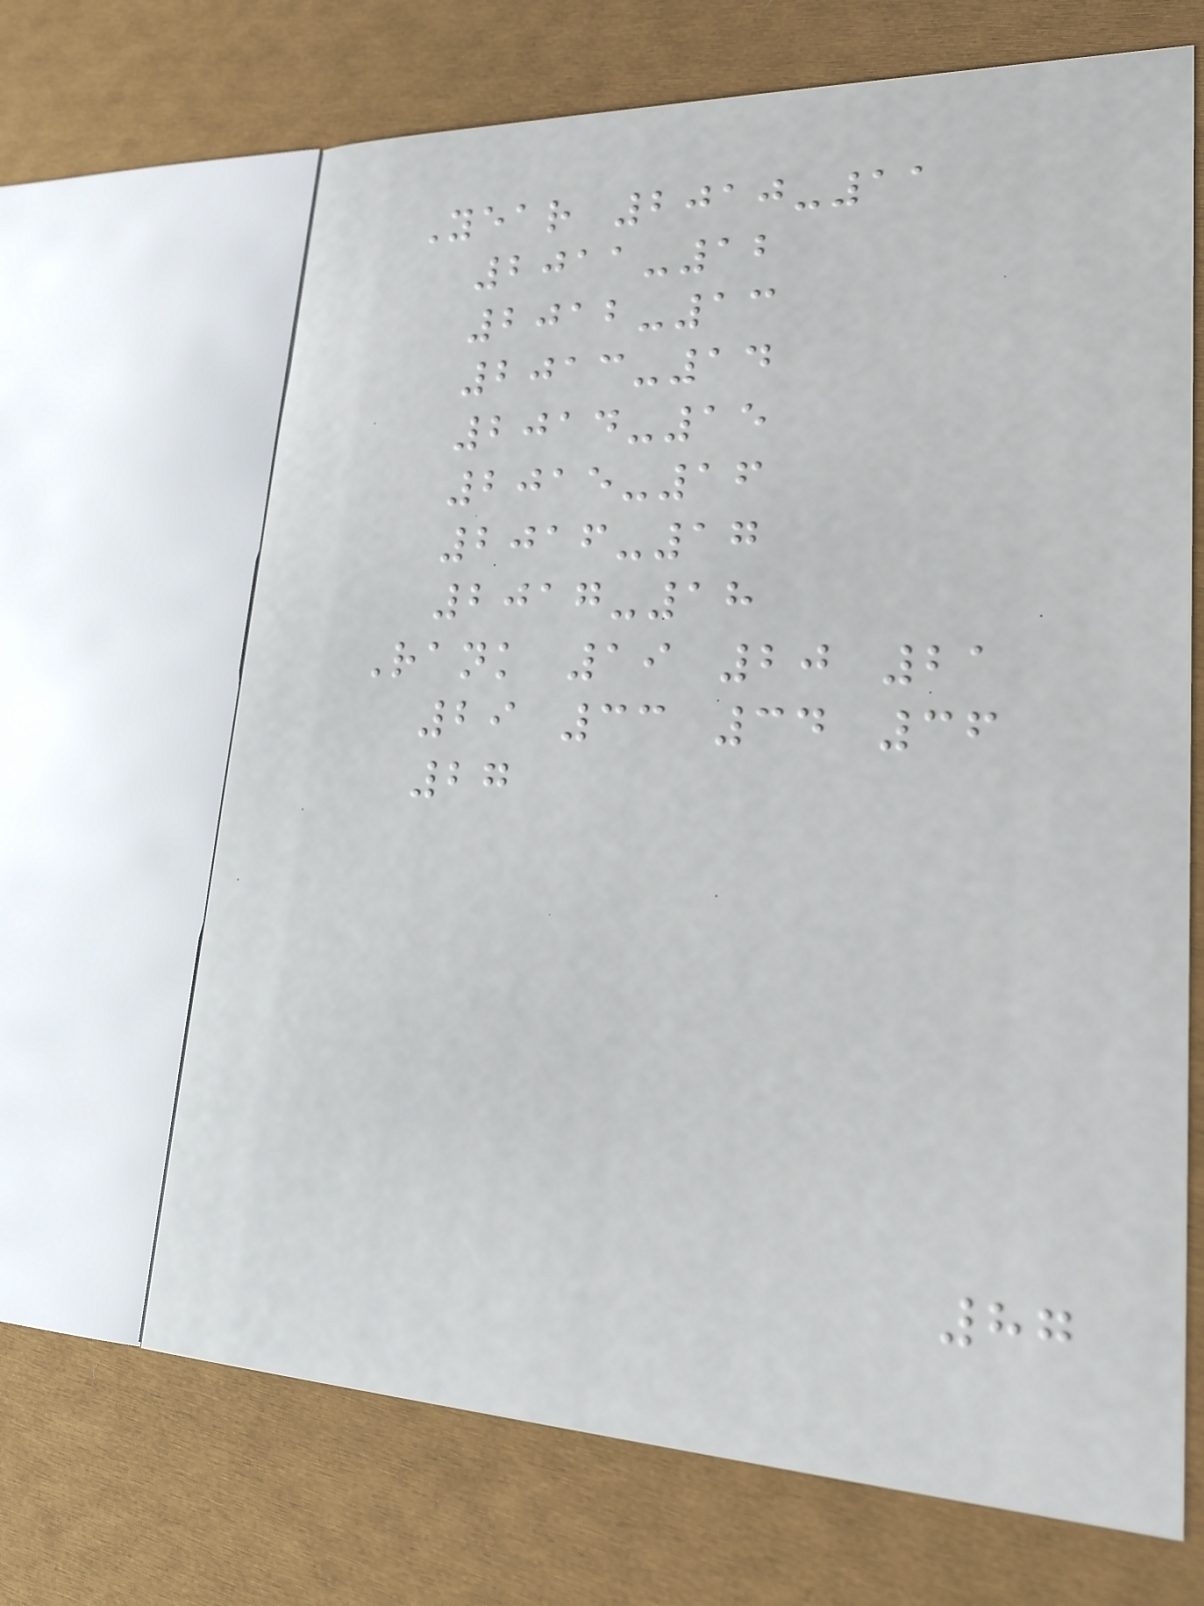Year 2010-11
2011-12
2012-13
2013-14
2014-15
2015-16
2016-17
2017-18
Rank 19 20 21
29 33 34 36
27
87
